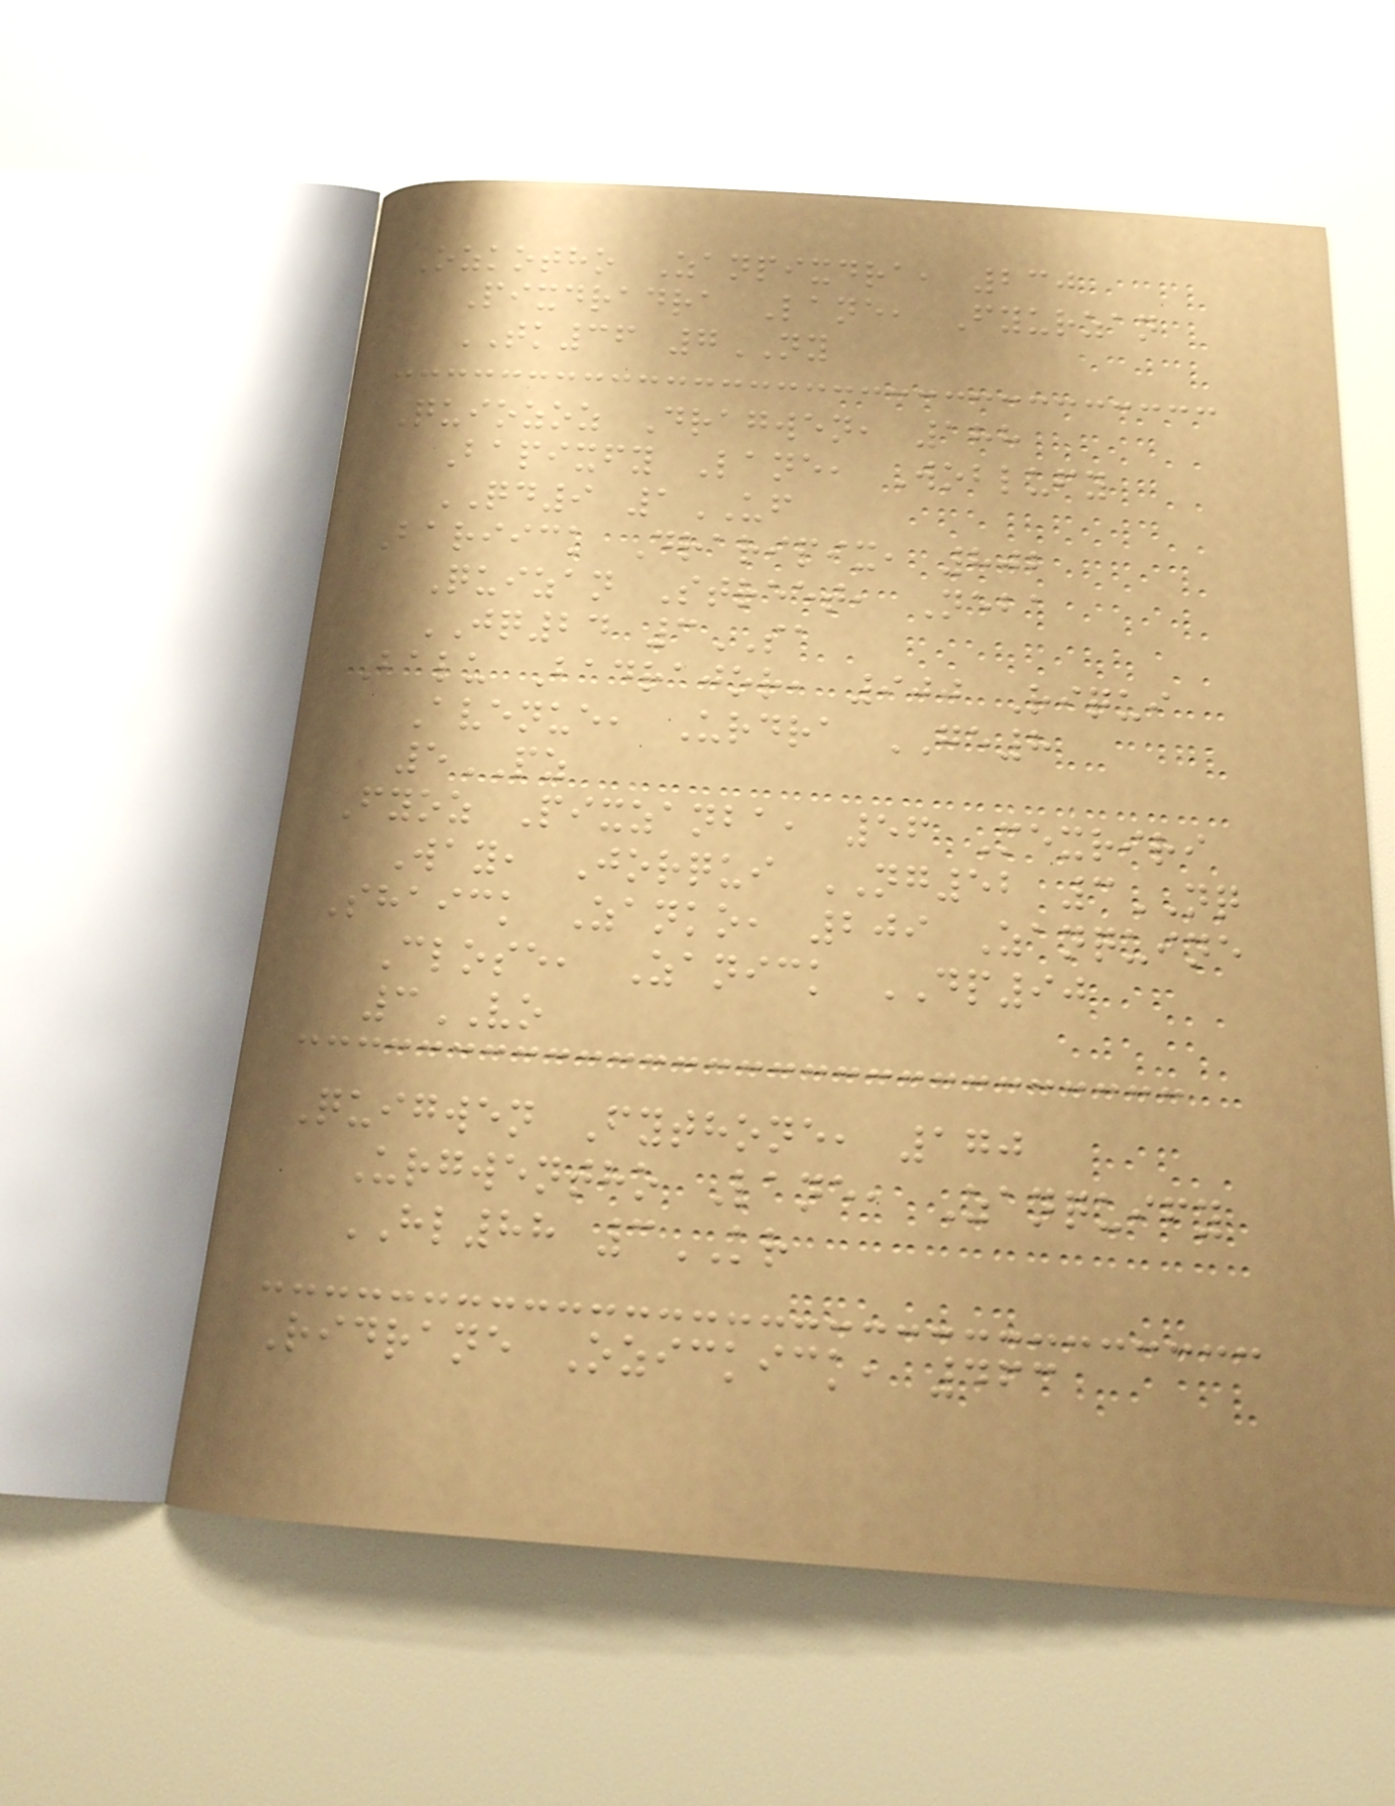Ozkotho Zanpixdra, 230
Pixdradra Lane, Fyurzan
TK36 7NY
Quiozoz Dragwen, 188
Bapixfy Lane, Woblufy
QD9 1UF
Bariick Draripix, 802
Quizan Street, Neba
JQ24 3SA
Balu Badrajor, 900 Riqui
Avenue, Urdra GE8
5PZ
Fyoz Pixzanba, 56 Mexriri
Way, Jorqui NG52 3NQ
Shaick Zanko, 209 Zanquine
Close, Zanick DP90
3VO
Quigwen Fythone, 170
Urgwentho Lane, Zanquify
HL88 3KR
Ridrane Ozickick, 463
